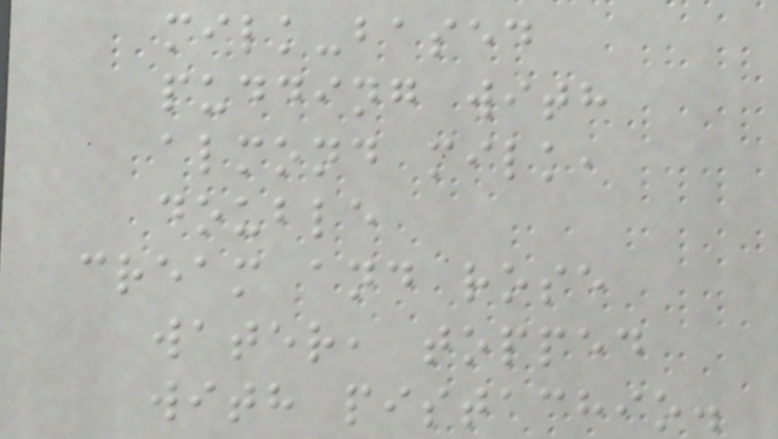milk-based
pudding with
almond milk,
double
cream and rose
water, topped
with pistachio.
